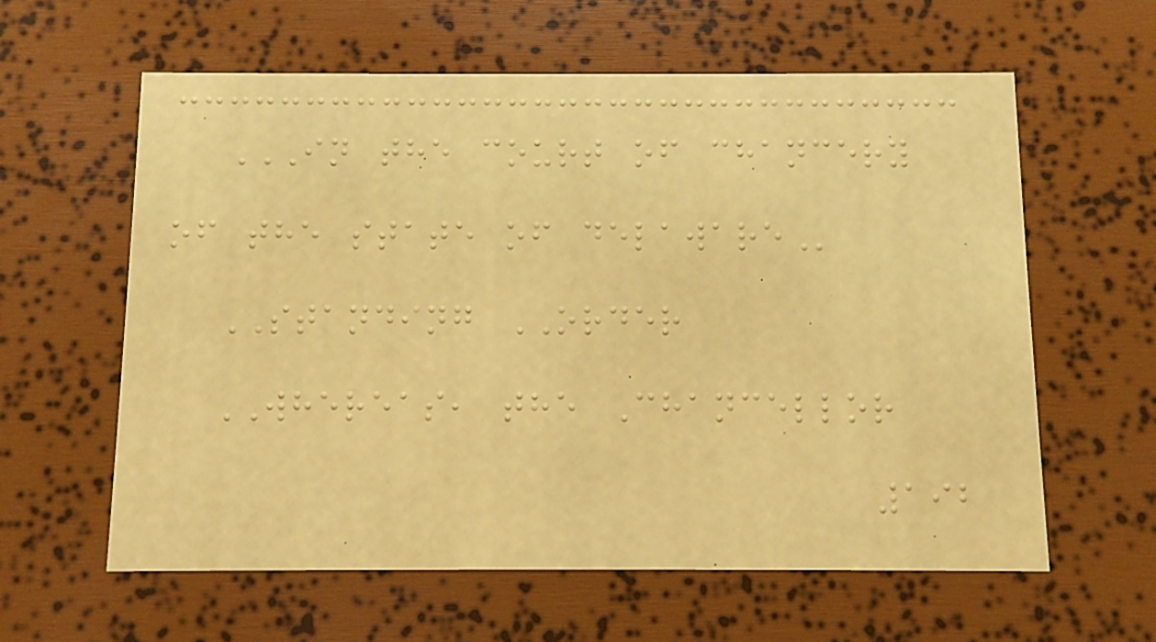IN THE COURT OF CHANCERY
OF THE STATE OF DELAWARE
STANDING ORDER
WHEREAS, the Chancellor
192
